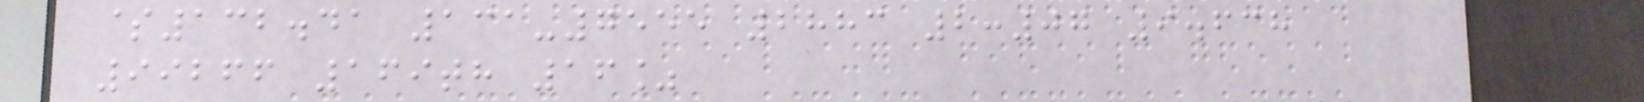$132.41 131-7555 2883 2:07 9.638
99266 169th 16%
